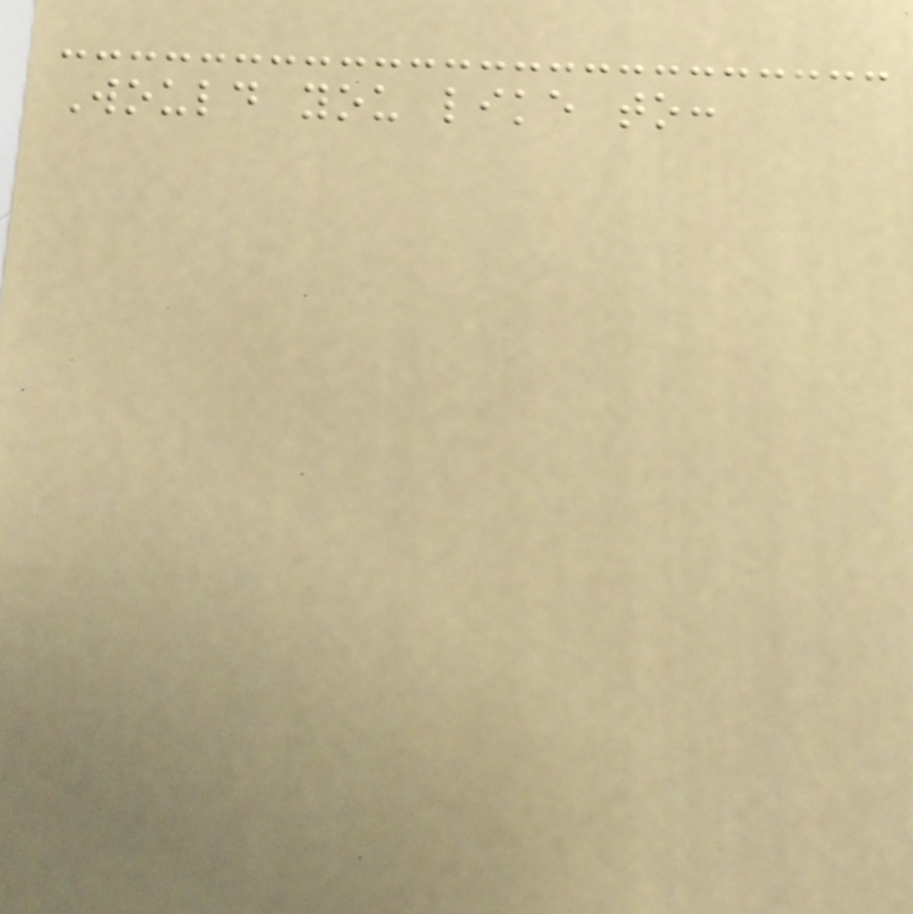Would you like to:
